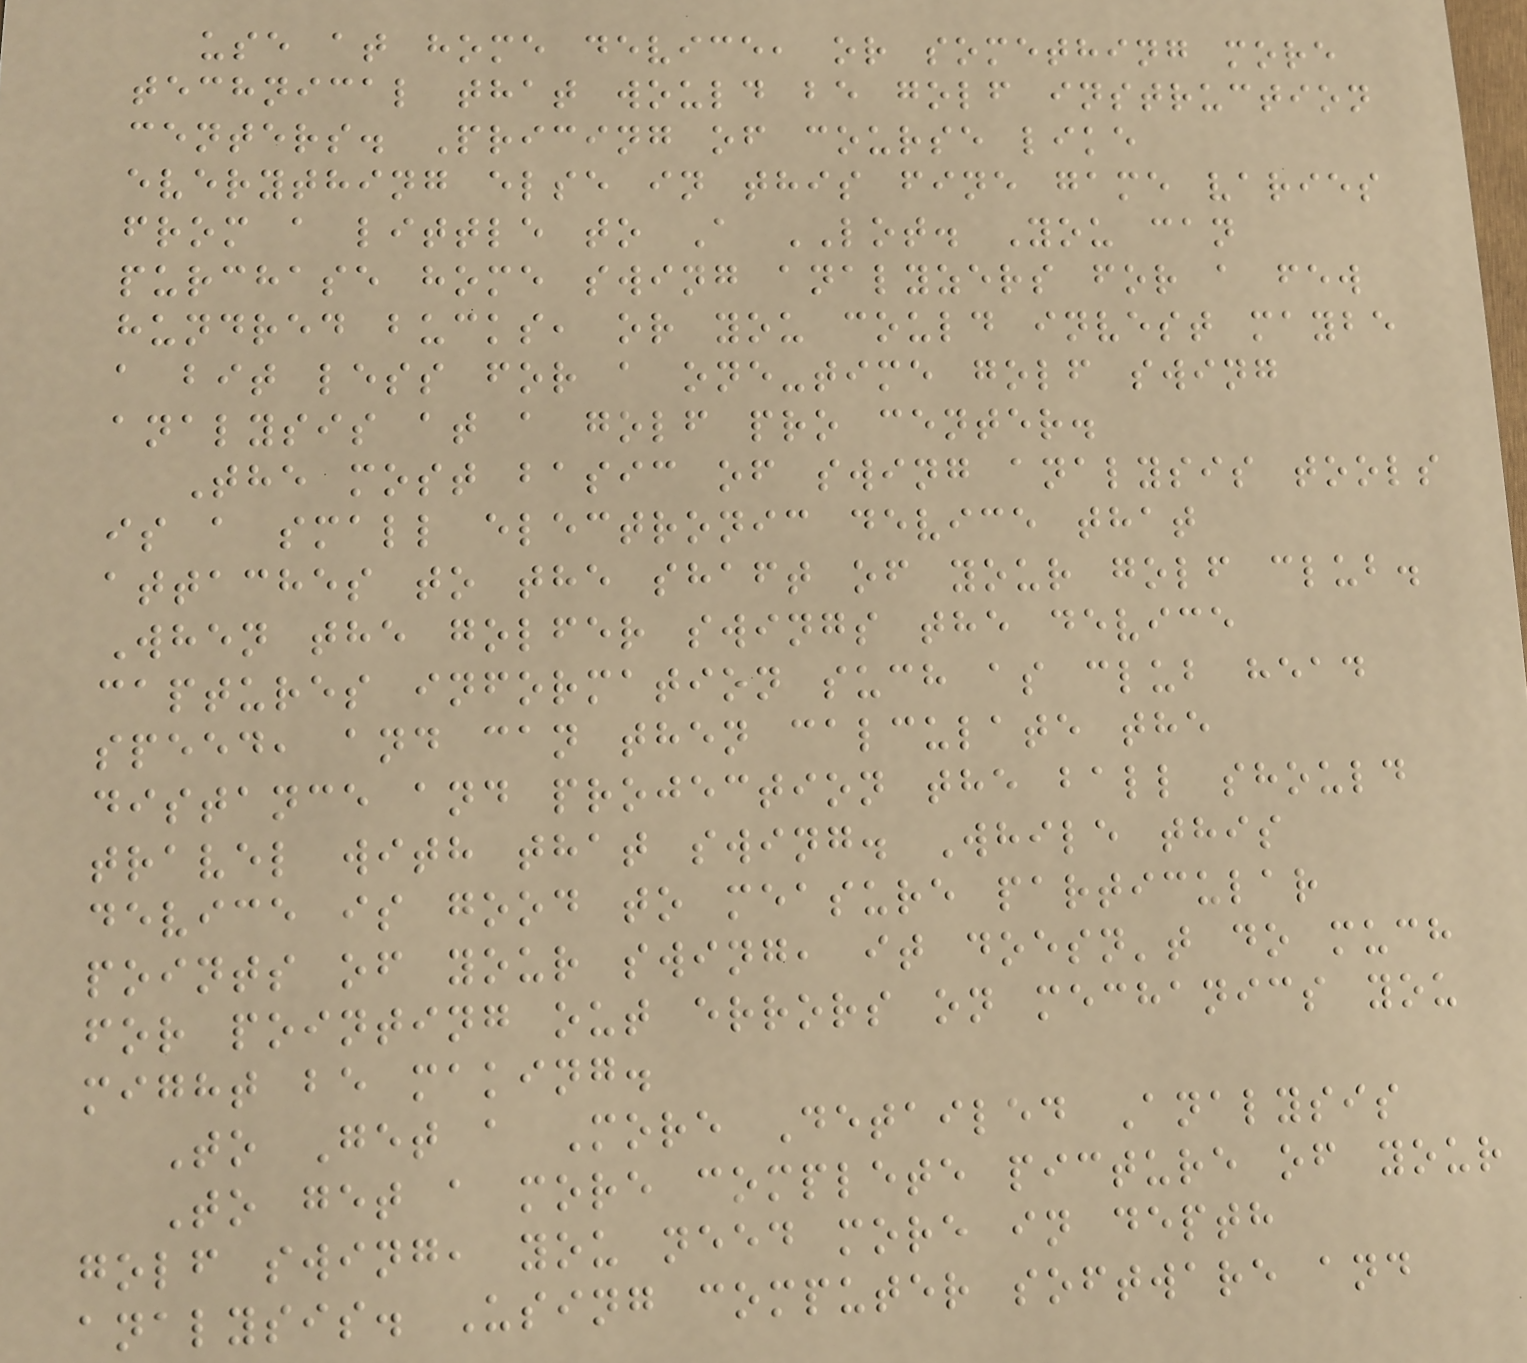use at home device, or something more
technical that would be golf instruction
centers. Pricing of course like
everything else in this fine game varies
from a little to A LOT. You can
purchase home swing analyzers for a few
hundred bucks, or you could invest maybe
a bit less for a one-time golf swing
analysis at a golf pro center.
The most basic of swing analysis tools
is a small electronic device that
attaches to the shaft of your golf club.
When the golfer swings the device
captures information such as club head
speed, and can then calculate the
distance and projection the ball should
travel with that swing. While this
device is good to measure particular
points of your swing, it doesn't do much
for pointing out errors on mechanics you
might be making.
To Get a More Detailed Analysis
To get a more complete picture of your
golf swing, you need more in depth
analysis. Using computer software and
